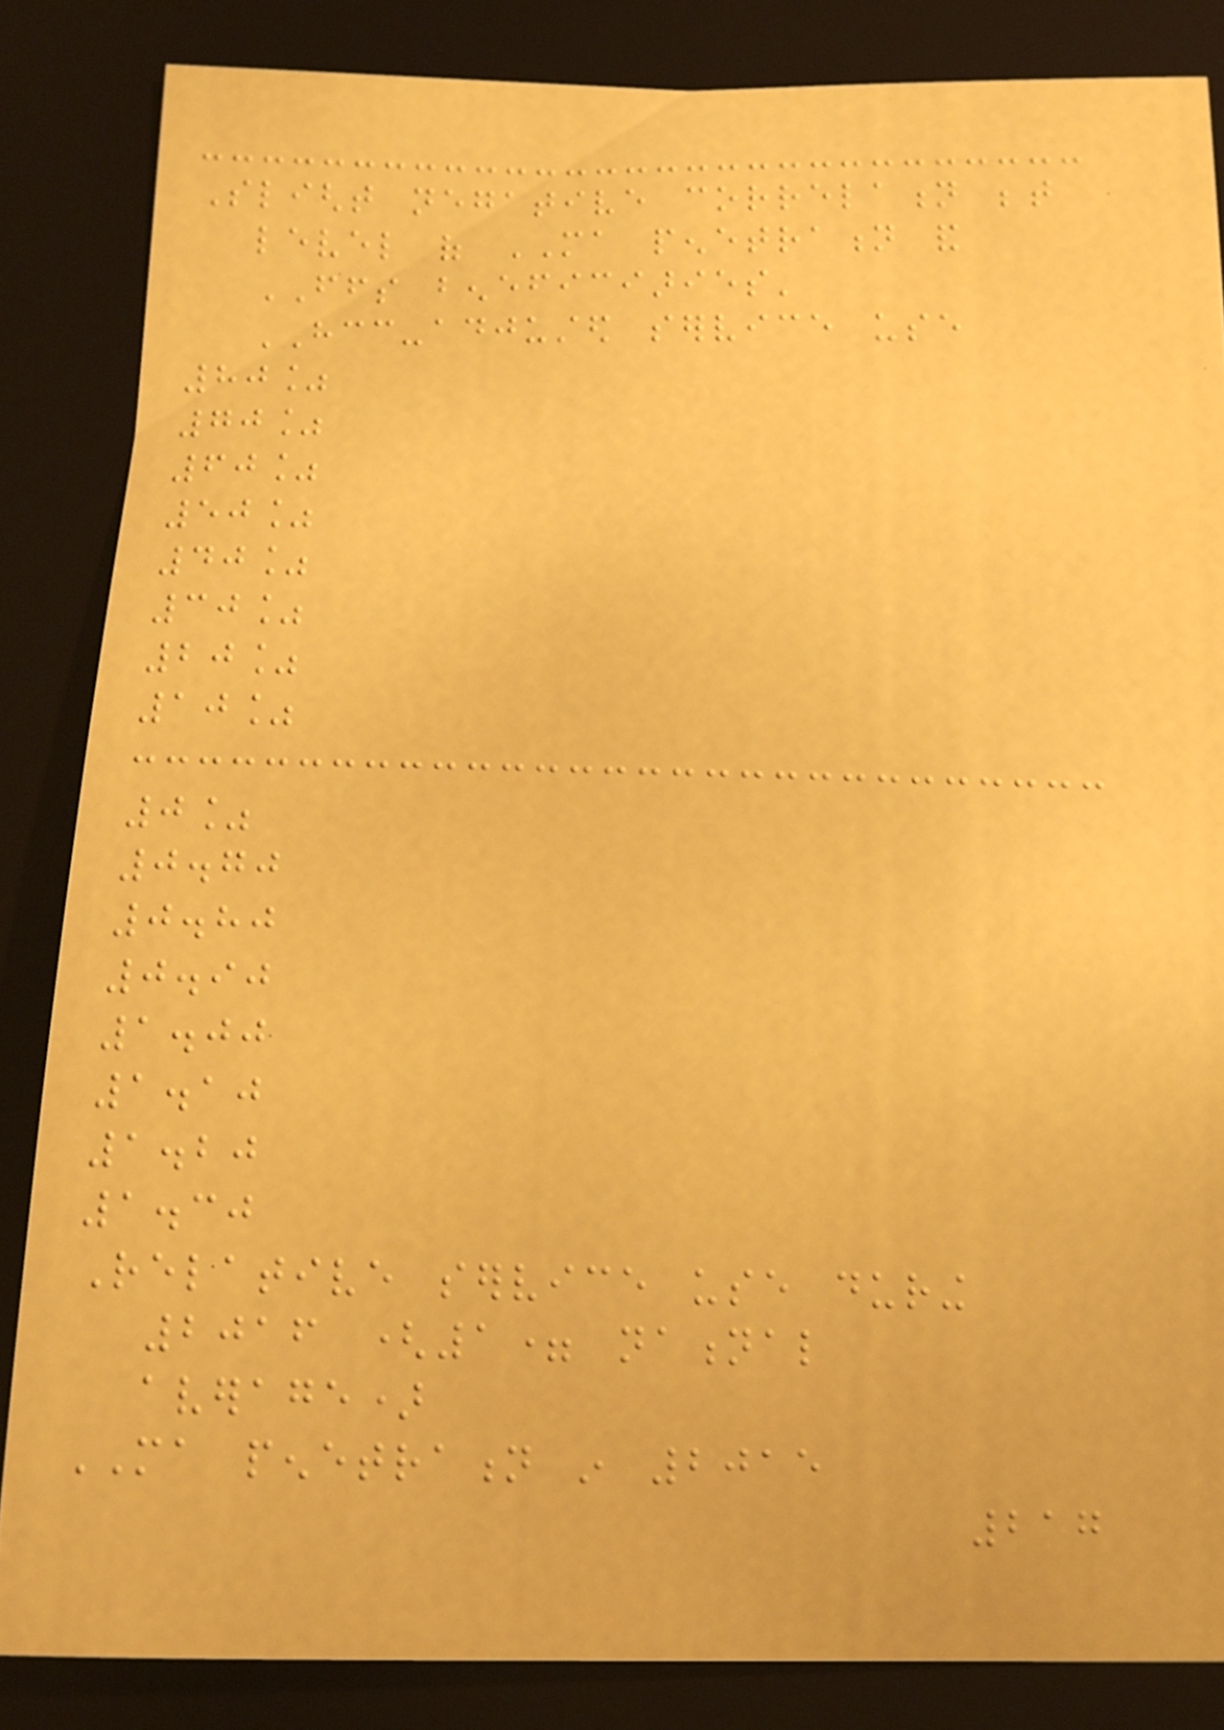Slight negative correlation between
level of MA penetration and
FFS beneficiaries'
HCC-adjusted service use
80%
70%
60%
50%
40%
30%
20%
10%
0%
0.70
0.80
0.90
1.00
1.10
1.20
1.30
Relative service use during
2016 (1= national
average)
MA penetration in 2015
217
